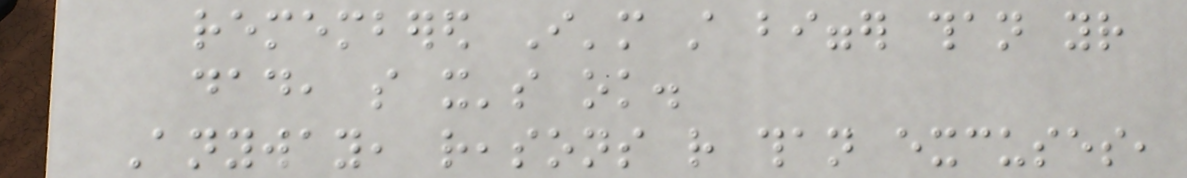remembered I'm still bigger than your
dad, so it's ok.
Anyway, reasons rather than excuses,
